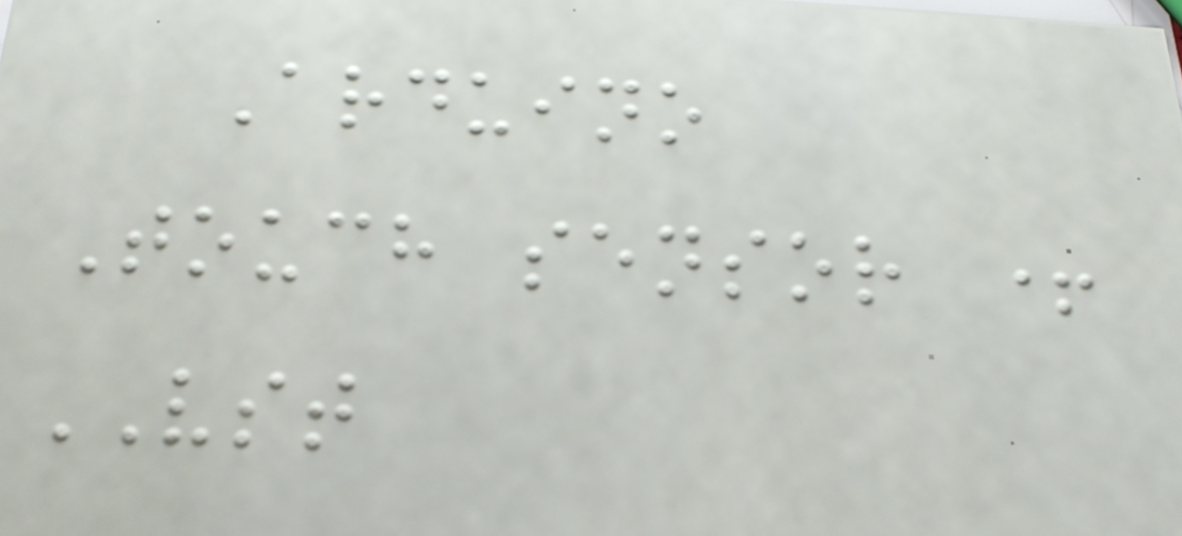Arduino
Touch sensor +
VST
